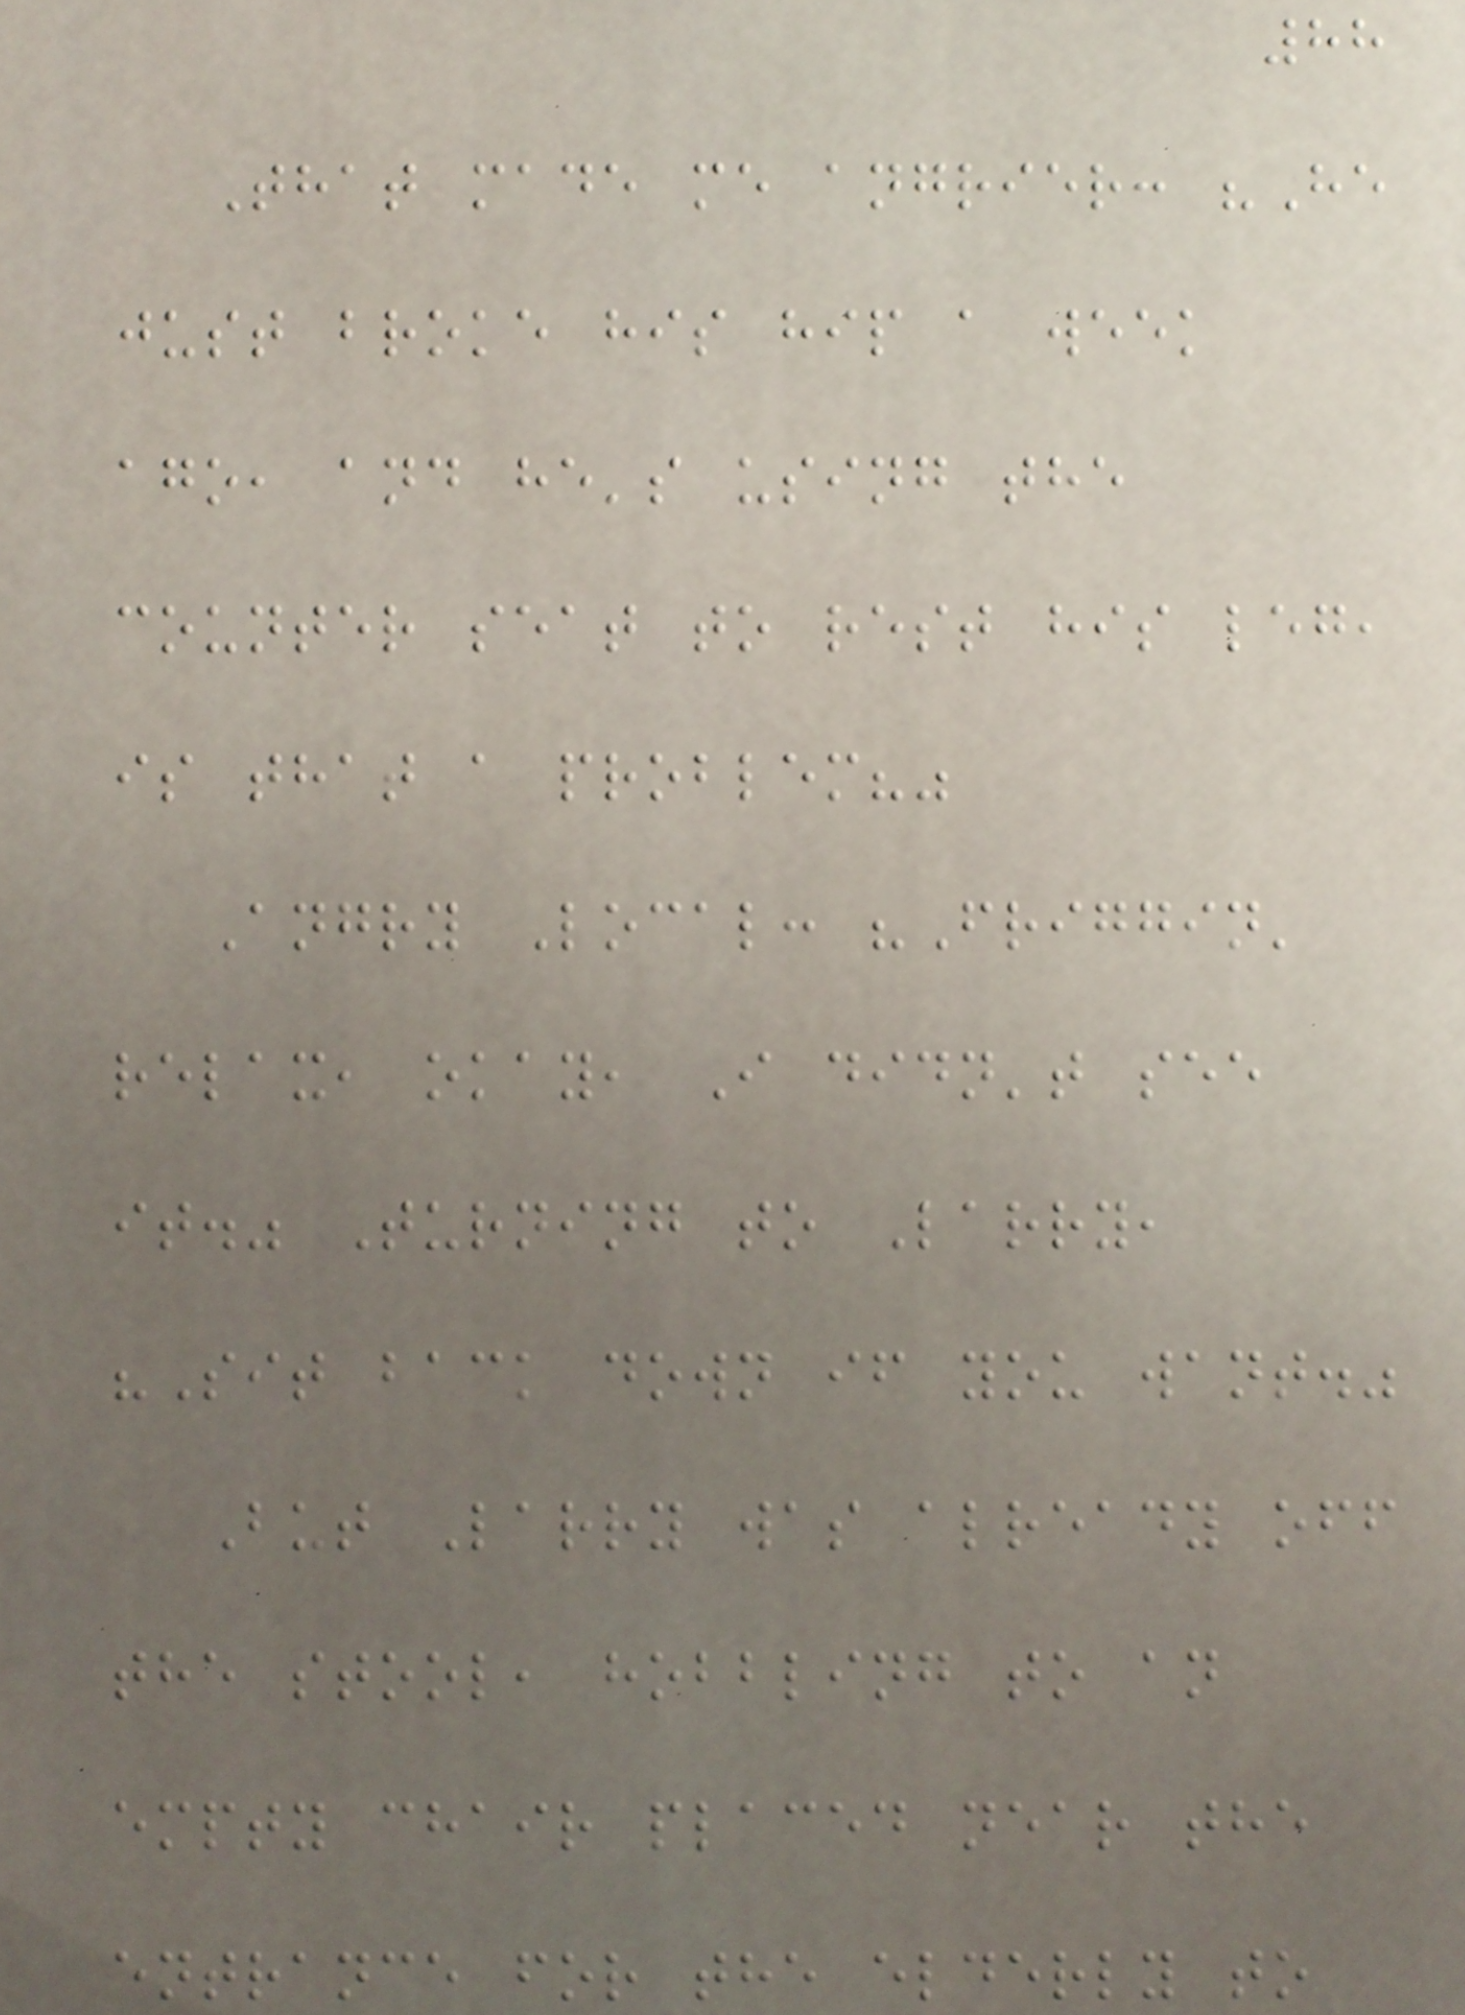88
That made me angrier: "He
just broke his hip a week
ago, and he's using the
counter seat to rest his leg,
is that a problem?"
Angry Local: "Friggin'
relax, okay, I didn't see
it." Turning to Larry,
"Sit back down if you want."
But Larry was already off
the stool, hobbling to an
empty chair placed near the
entrance for the elderly to
